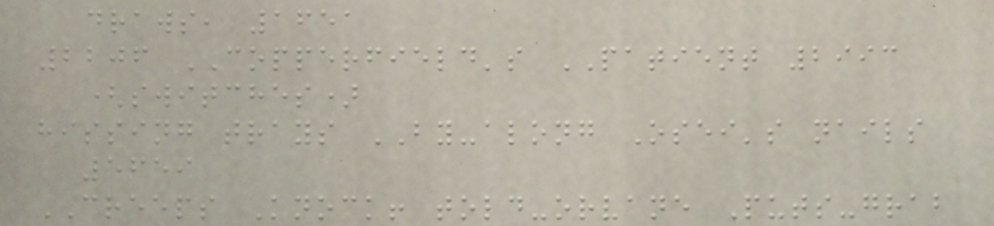draws, 1651
2206 COPPERFIELD's PATIENT 2993
(switches)
hissing trays BY-along Osei's nails
5659
CREEPS Knock! told-orvane Puts-grab
